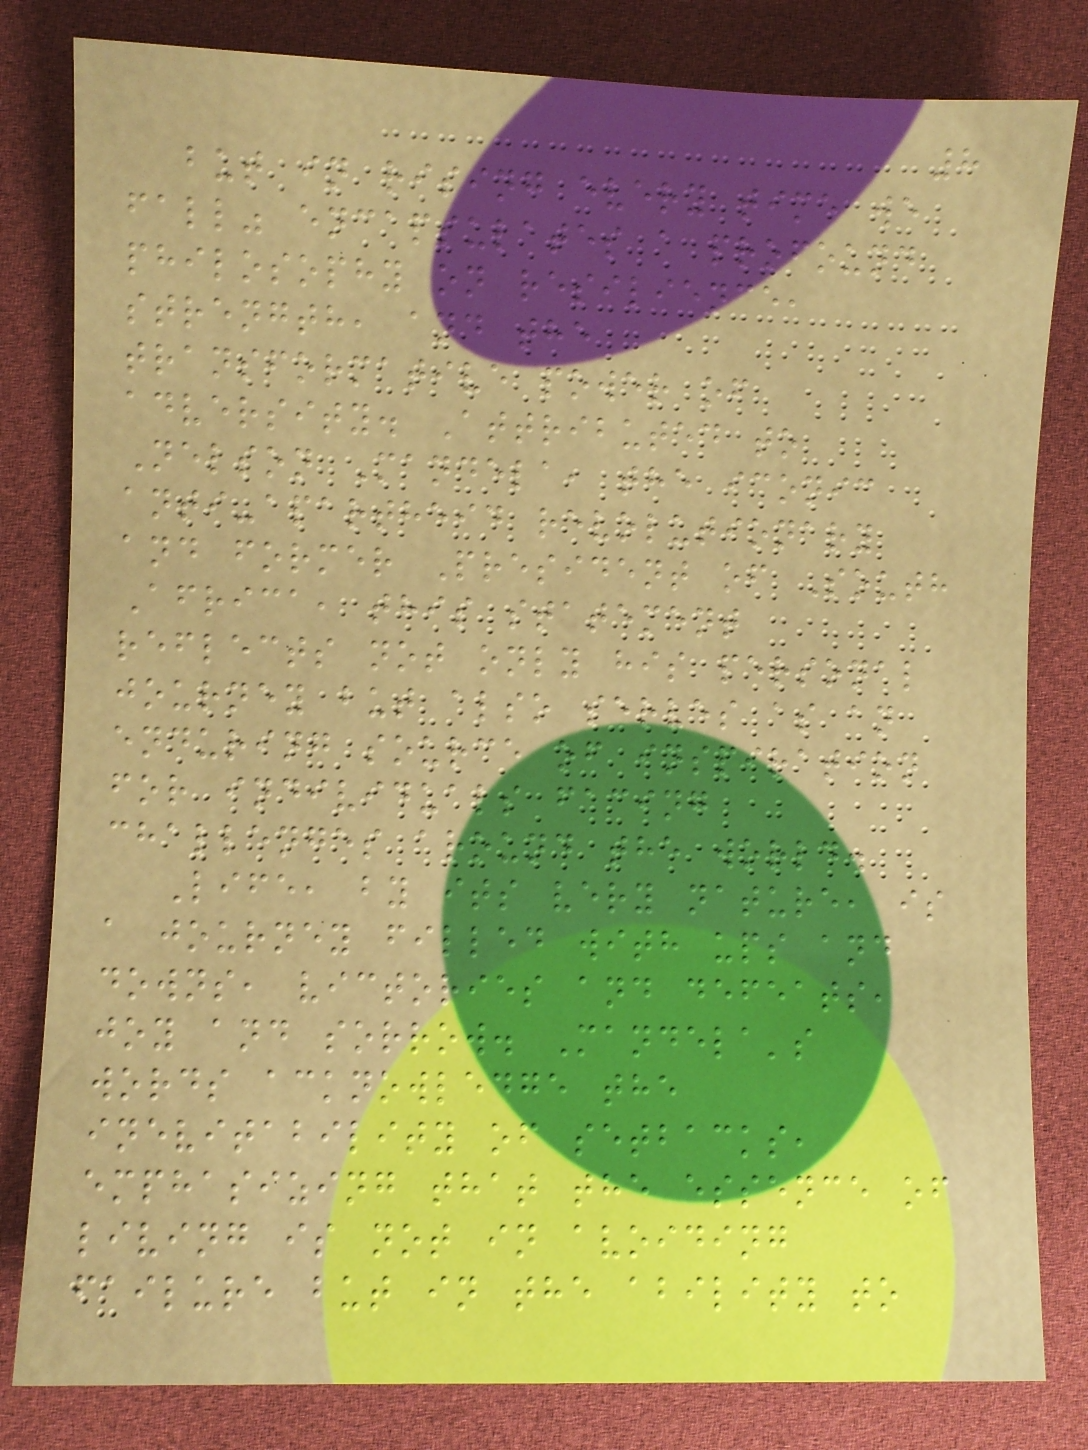8
but in rising every time we
fall" encapsulates a profound
philosophy on resilience,
strength, and the
transformative power of
adversity. Attributed to
Nelson Mandela, the iconic
anti-apartheid revolutionary
and former President of South
Africa, this statement
reflects not only his personal
journey but also serves as an
enduring source of inspiration
for individuals facing
challenges around the world.
Life, by its very nature, is
a journey filled with ups and
downs, victories and defeats,
joy and sorrow. Mandela's
words acknowledge the
inevitability of setbacks,
emphasizing that the essence of
living is not in avoiding
failure but in the ability to
